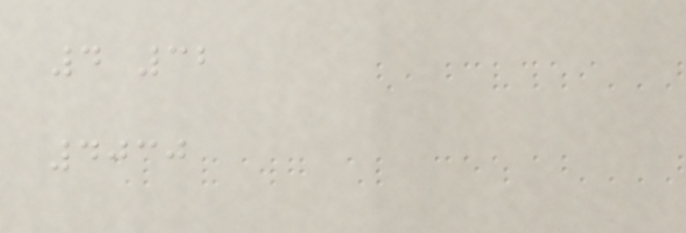4 32
4030
